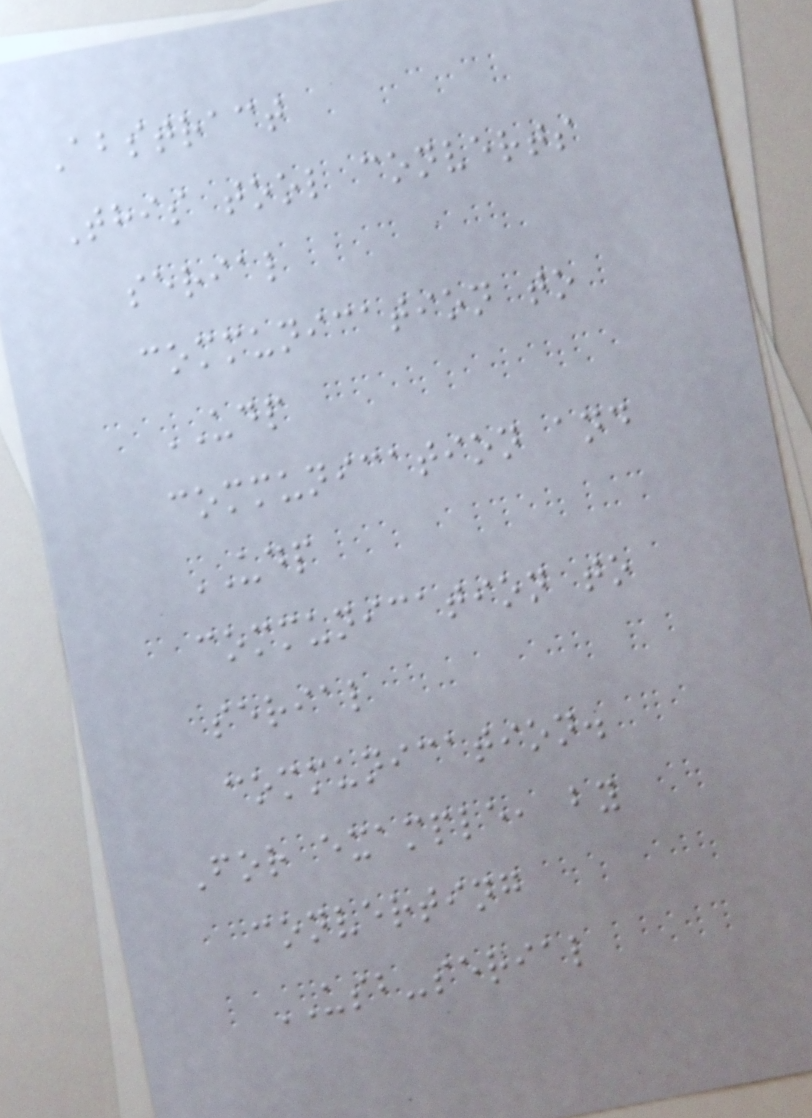Abstract
This tool converts
serial
communication to
UDP
communication and
UDP
communication to
serial
communication.
For example, by
converting
USB-serial
